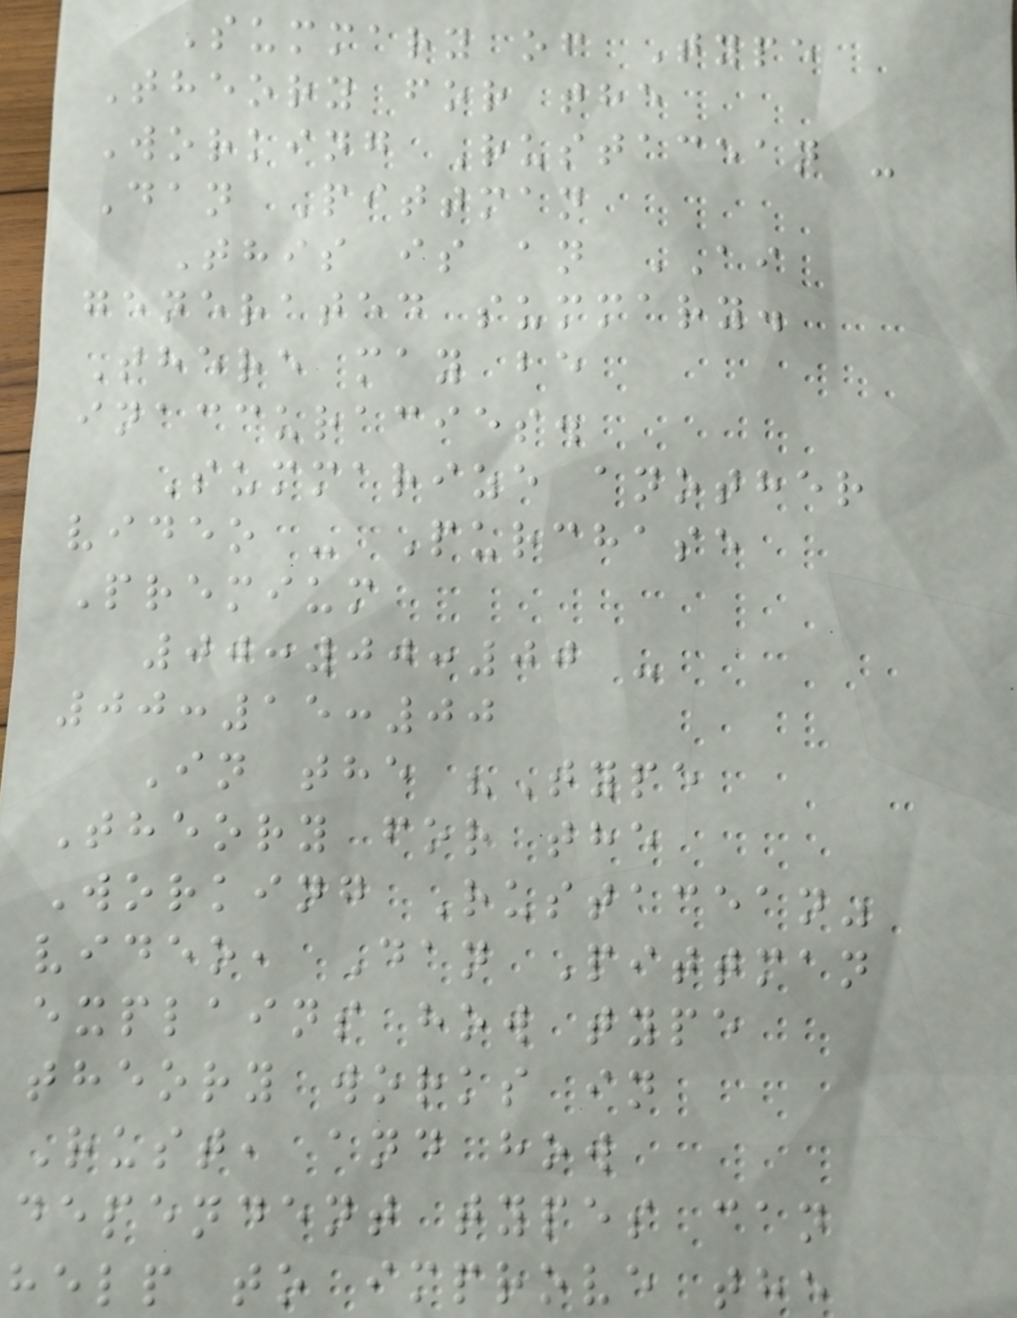Summary of Type
Theory for the
Working Rustacean -
Dan Pittman
This is an AI
generated summary.
There may be
inaccuracies.
Summarize another
video - Purchase
Premium
00:00:00 -
00:15:00
In the "Type
Theory for the
Working Rustacean"
video, Dan Pittman
explains how type
theory works in
Rust, and how
dependent types can
help to improve the
